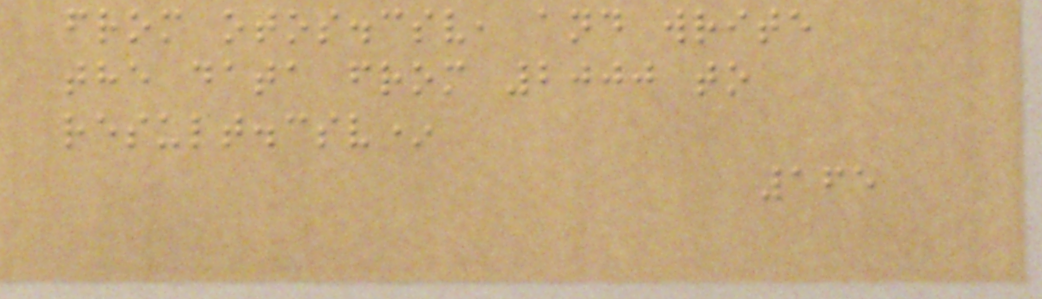from otos.csv, and write
the data from 2000 to
result.csv*
165
